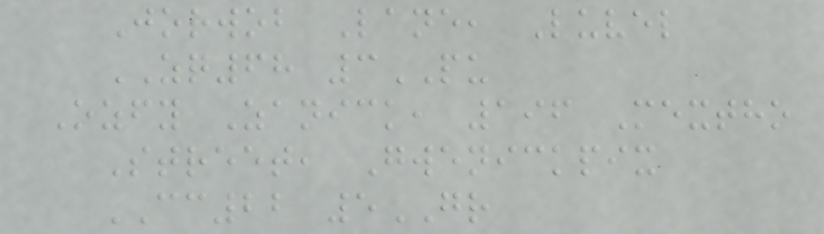Jorwob Lane, Luvel
ZQ68 3PU
Ozfy Zanick, 196 Mextho
Street, Gwenickpix
CC22 5GR
